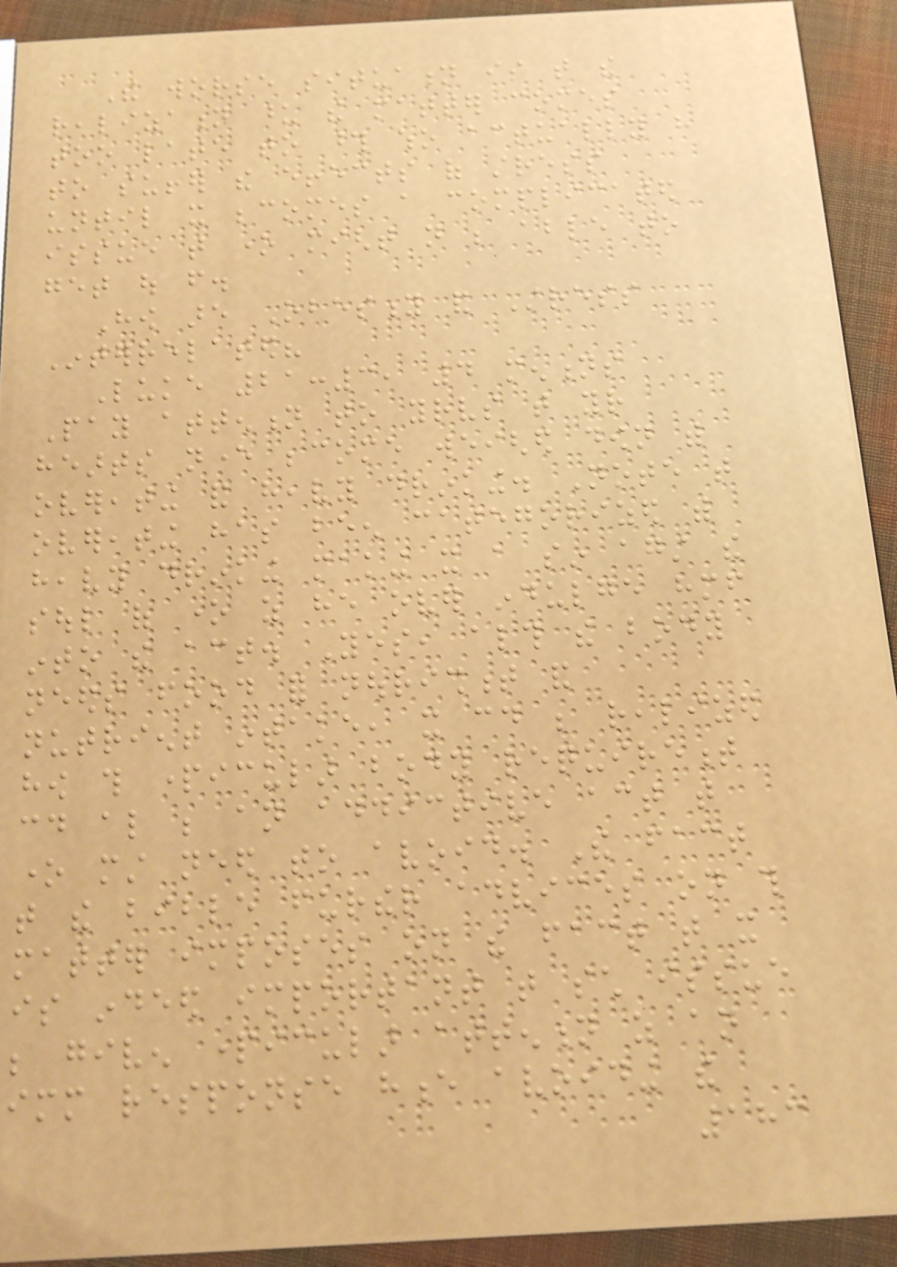The worse situation is that the
realization upon the matter comes
too late to those who actually have
to suffer the effects of stress
until it becomes a complicated
issue that one might not be able to
get out from.
How are Obesity and Stress
Interrelated?
Luke 21:3, 4 mentions
Pay attention to yourselves that your
hearts never become weighed down with
overeating and heavy drinking. Note that
overeating has been categorized with
heavy drinking making it a sin against the
soul of one as he over indulge himself
into the act. Yes, although the body
needs food for nourishment and
nutrient intake, it could be realized
how this particular body requirement
could also be an addictive act that
one must need to avoid. The fact
that the bible further advices on this
matter imposes on the fact that it
is indeed important that such issue
be given particular attention as an
immediate response hence avoiding the
183
